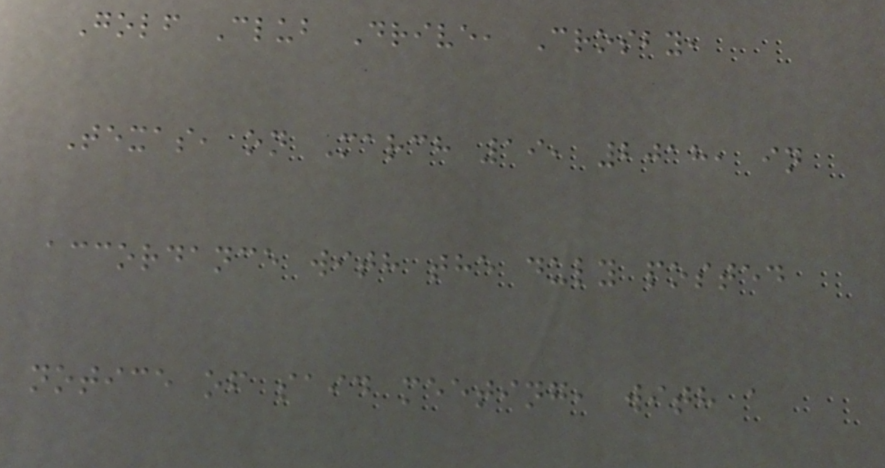Golf Club Drive, Crosby,
Texas, on March 19, 2018, in
accordance with the duly posted
notice of said meeting, with a
